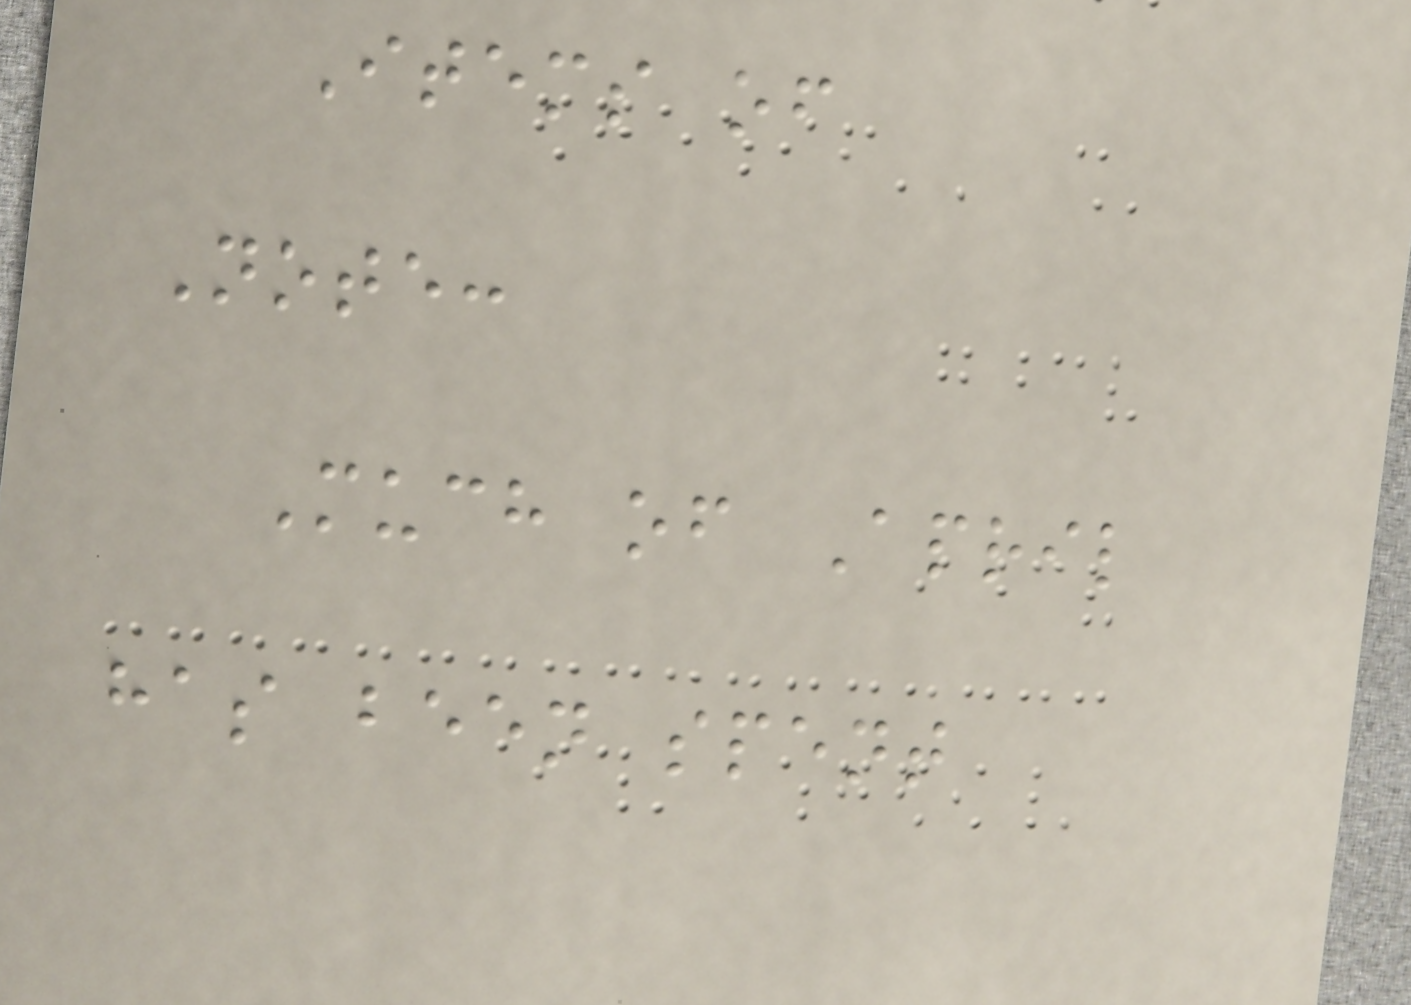Items of
Note:
Much of April
has been spent
